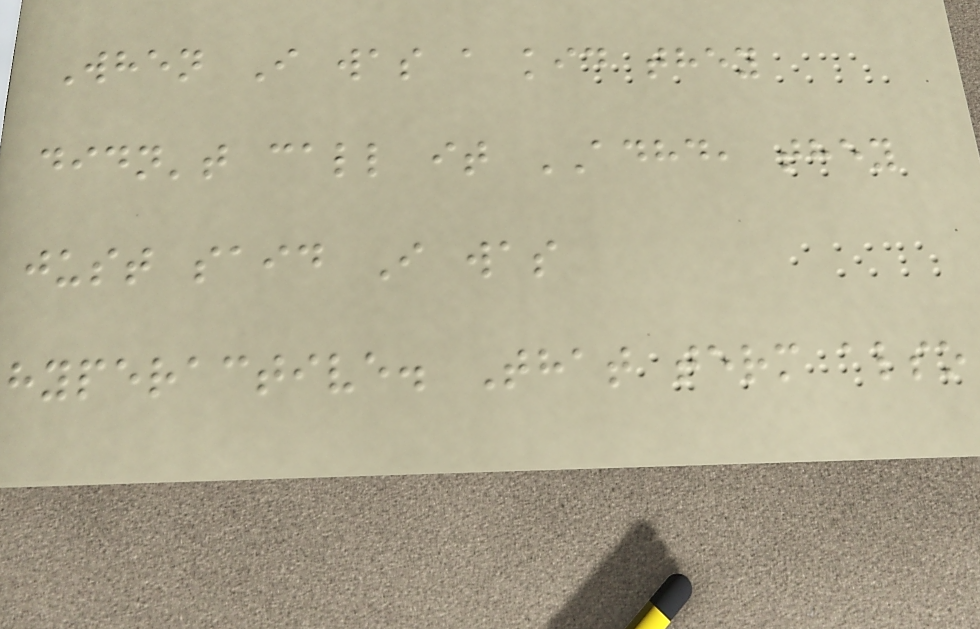When I was a kid they
didn't call it ADHD, they
just said I was
hyperactive. That term also
